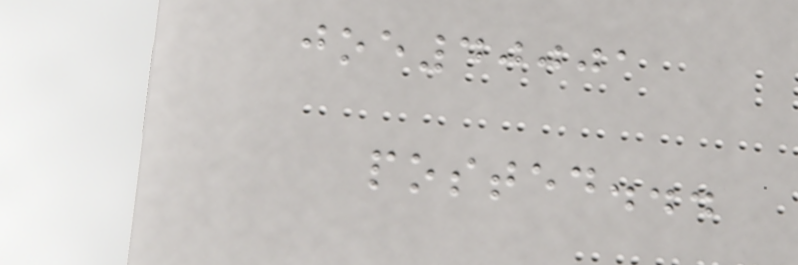joe40001
posted...
